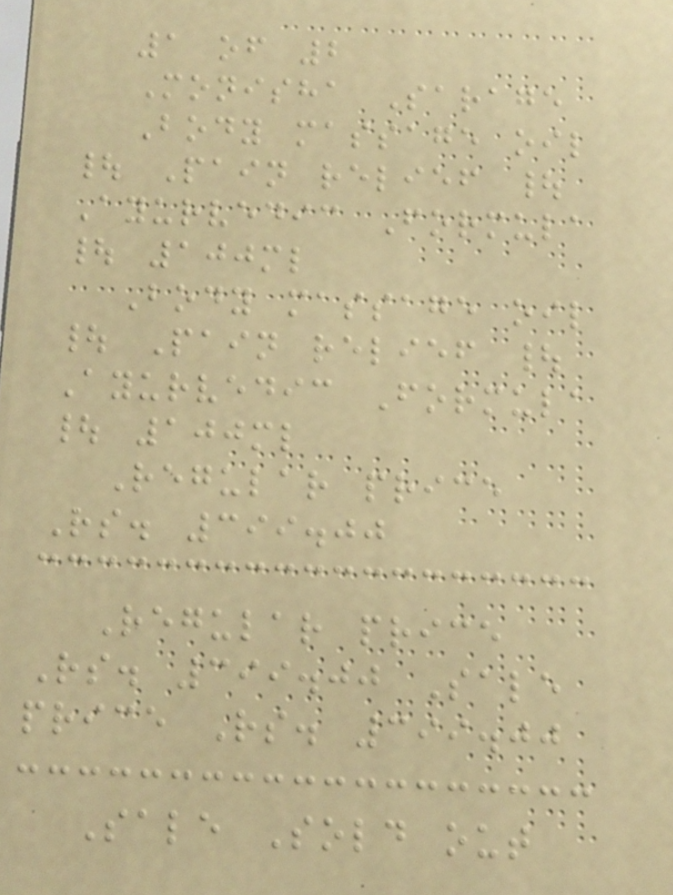1 of 2
Monisha Sarage
Body massage oil
| Pain relief |
Ayurvedic Formula
| 100ml
Body massage oil
| Pain relief |
Ayurvedic Formula
| 100ml
Regular price
Rs. 399.00
Regular price
Rs. 399.00 Sale
price Rs. 399.00
Sale Sold out
